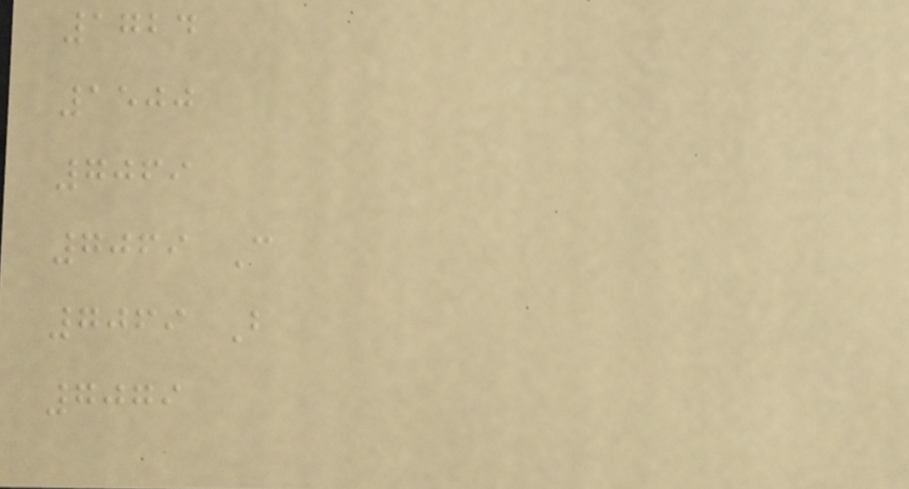1724
1500
7069
7069 C
7069 B
7079
